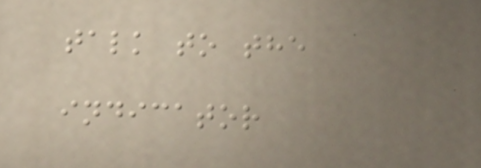talk to the
indicator
